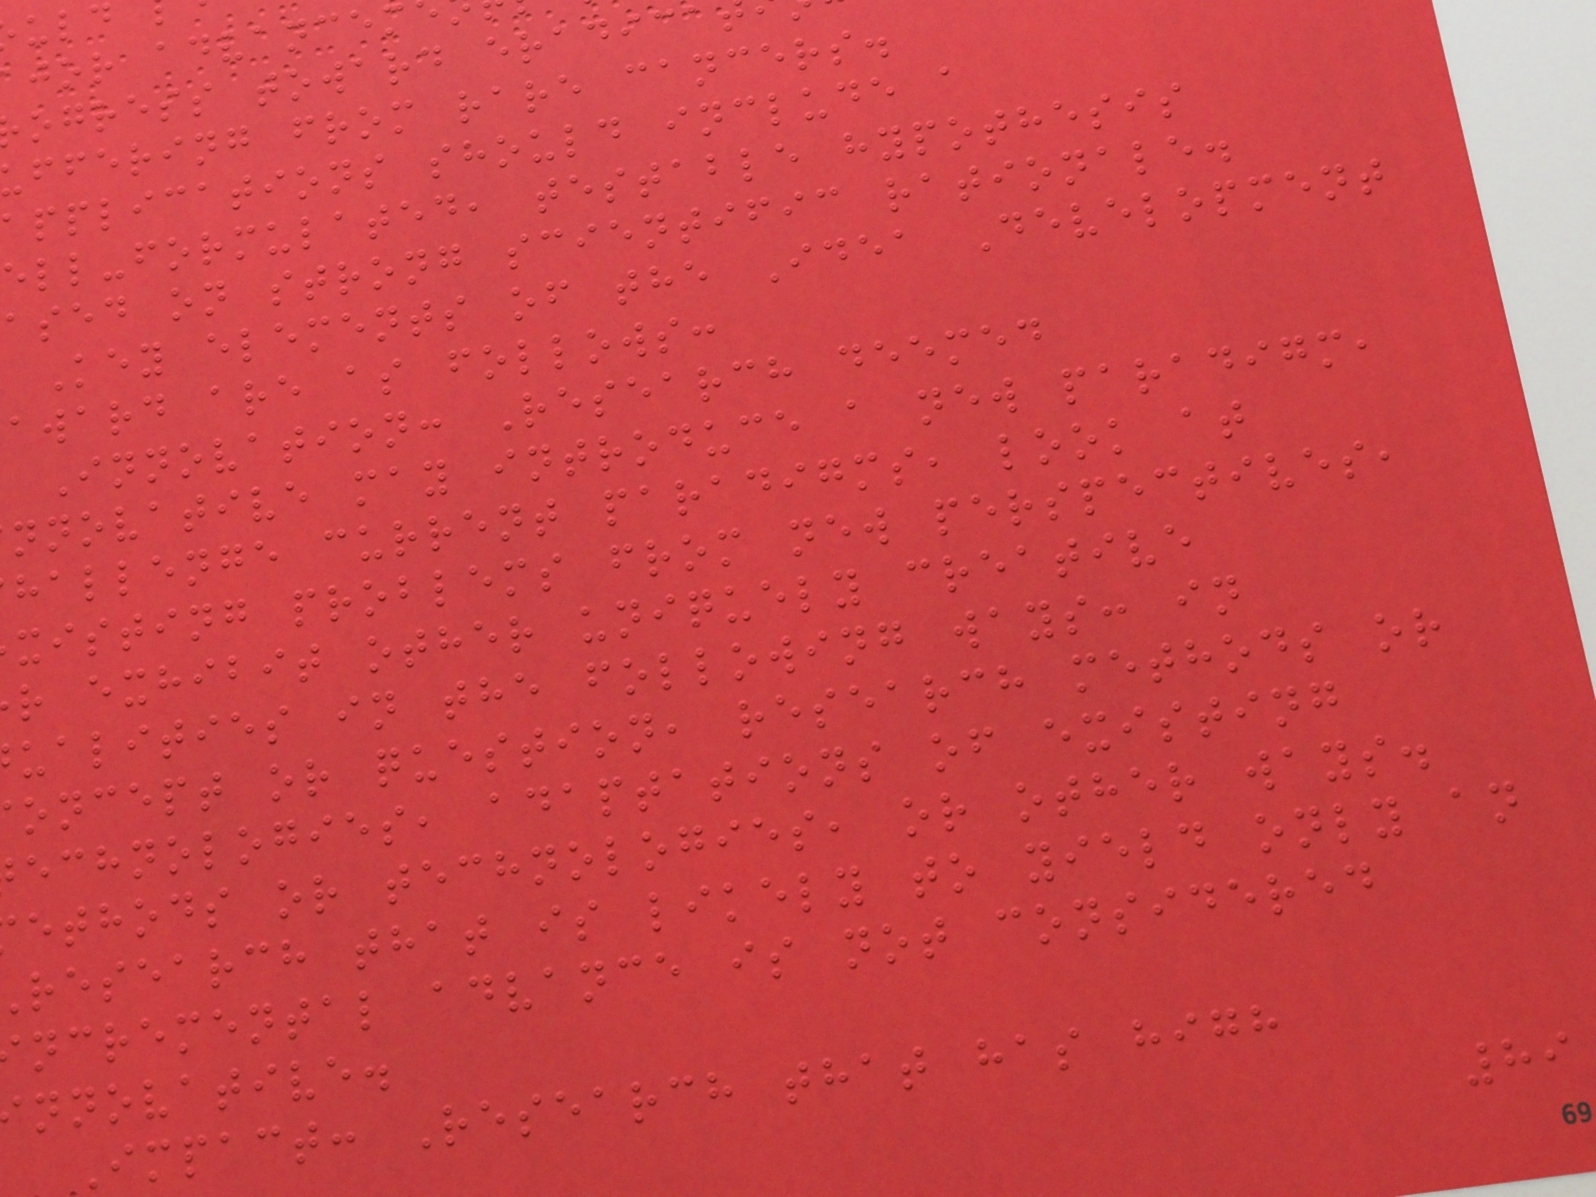jor advancem
ogress toward eradica
ffering from rare cancers.
applications should include a
ell-formulated, testable hypothesis
ased on strong scientific rationale.
Key elements of the Idea Development
award are as follows:
Innovation: Research deemed
nnovative may introduce a new paradigm,
hallenge current paradigms, look at
xisting problems from new perspectives,
r exhibit other uniquely creative
ualities in the following ways: in
oncept or question, research methods or
echnologies, adaptations of existing
ethods or technologies, or other ways.
research that is likely to yield only an
ncremental advance is not considered
nnovative.
Impact: Research that has high
89
